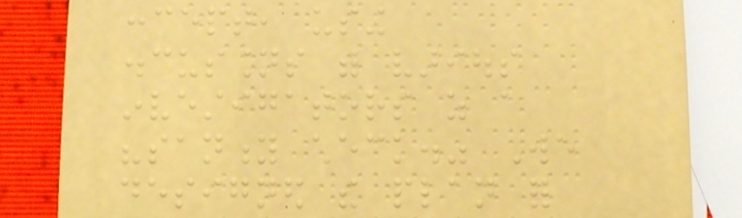concept, using
discussions with various
investigators as a
"sanity check." We
designed the plan for
